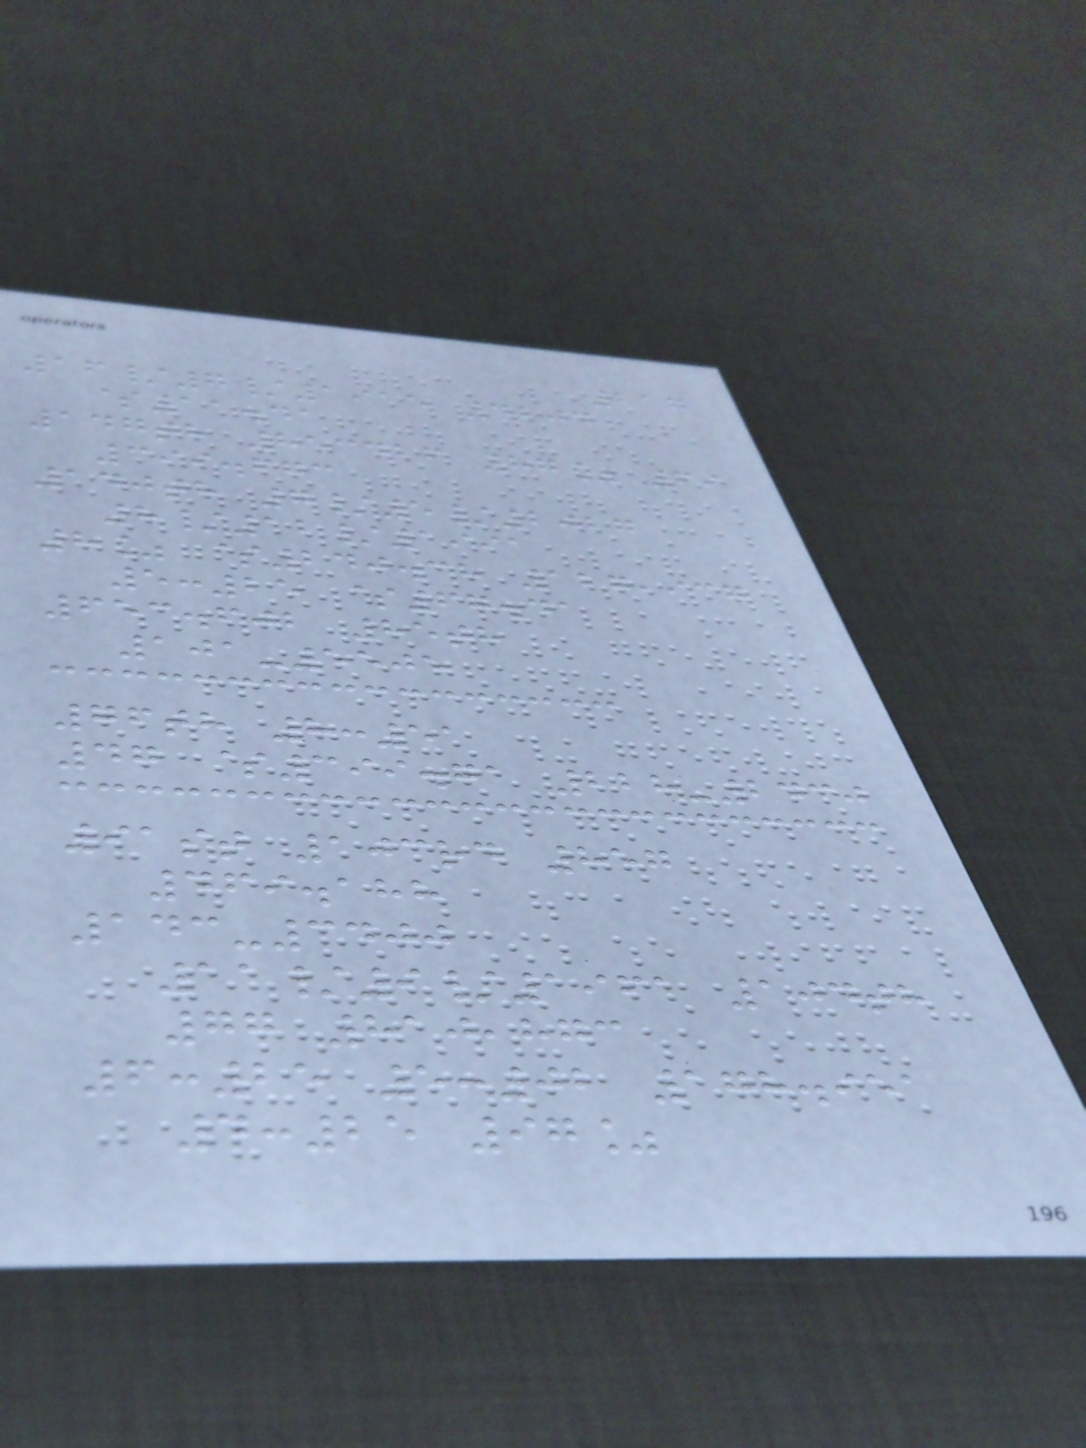217
16/7/1915 4204
$11.41
147th 853426 87% 69
399.673
140th 7/5/2027
8/12/1991
8% $240.38 127,937
5:25 $67.41
653.602 85th
101-5505
76th 8:51
47 $399.71 228-2430
91st 103rd 857
469.188
143-3400
11/9/1961 104th
77 810,873
6:25 5:02 178.951
4:25 97%
